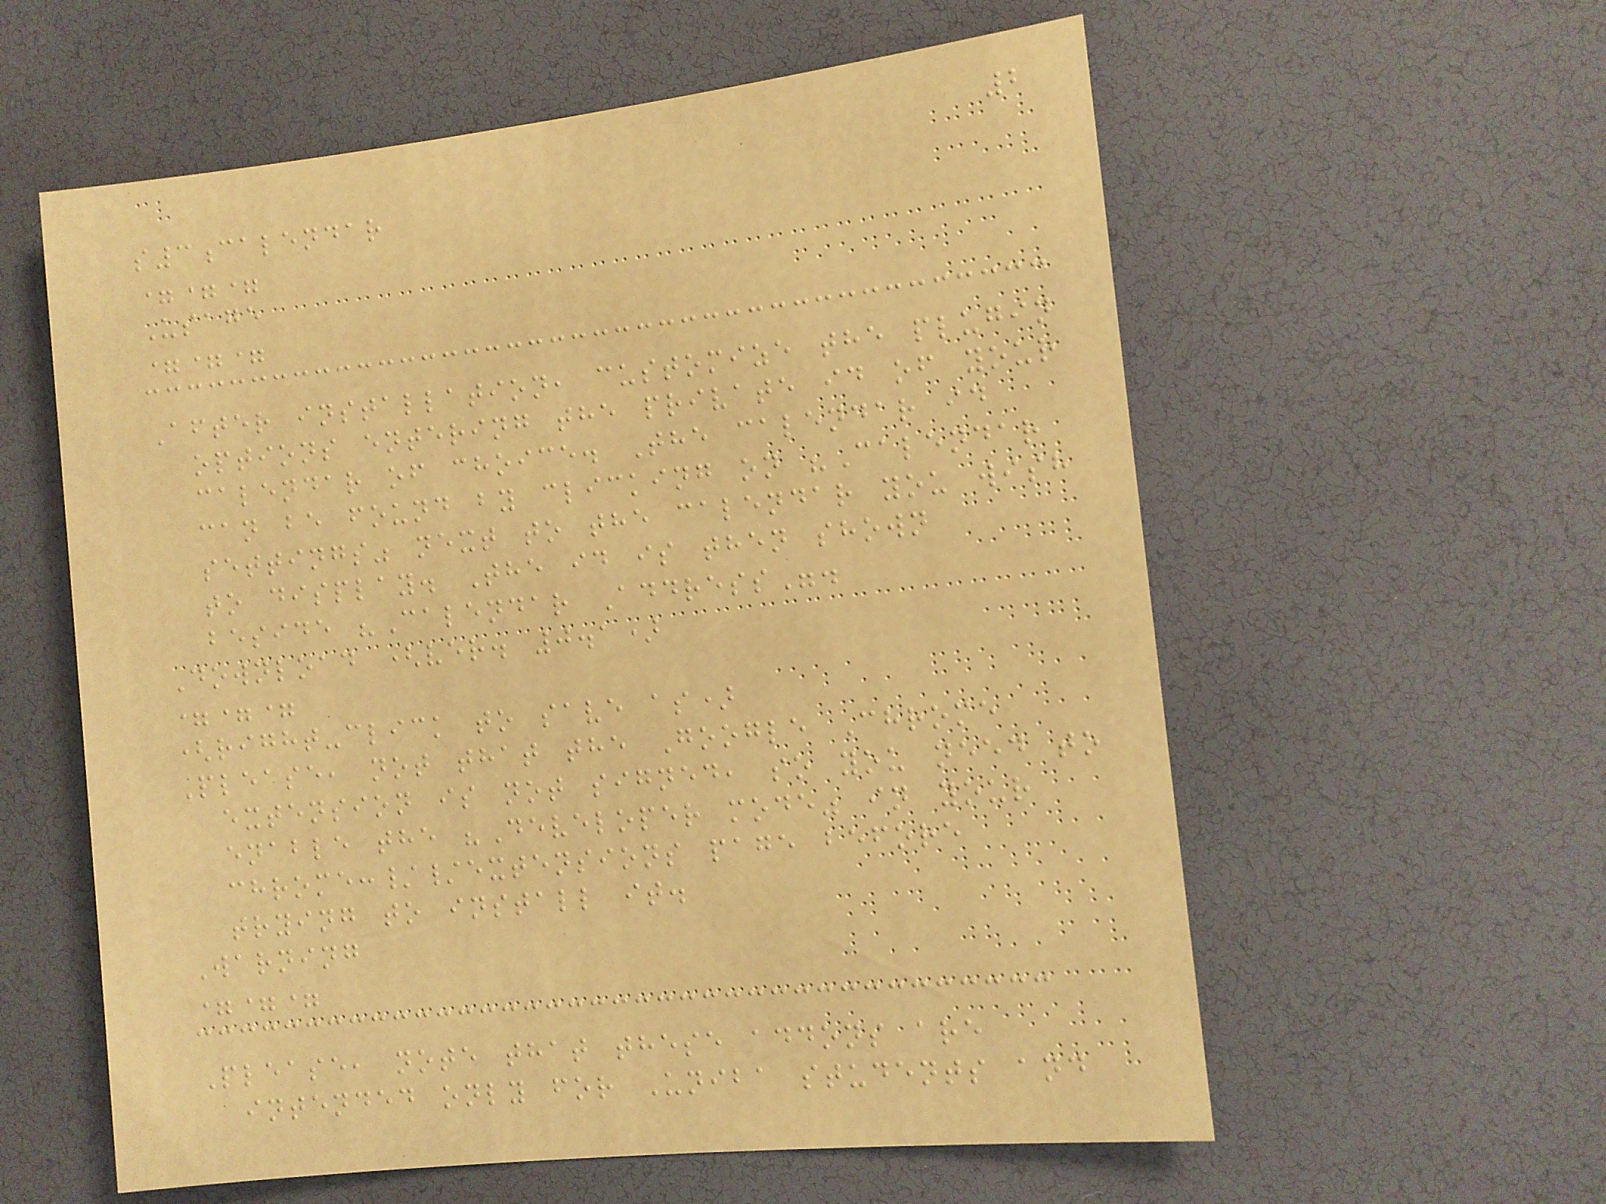2
s3calendar
===
Usage
===
After installation, customize the plugin
options entering the private id of your
calendar of choice. The calendar id
can be found by clicking on "Calendar
settings" next to the calendar you wish
to display. The id is then shown
beside "Calendar Address".
Download (ver. 0.1)
===
(right-click to save as)
Please, not that the Google Chrome
extension is not signed, so you need to
enable the "Developer mode" in your
chrome://extensions page before
trying to install it.
Warning
===
Please, note that these addons are
intended only for Uniba students and
